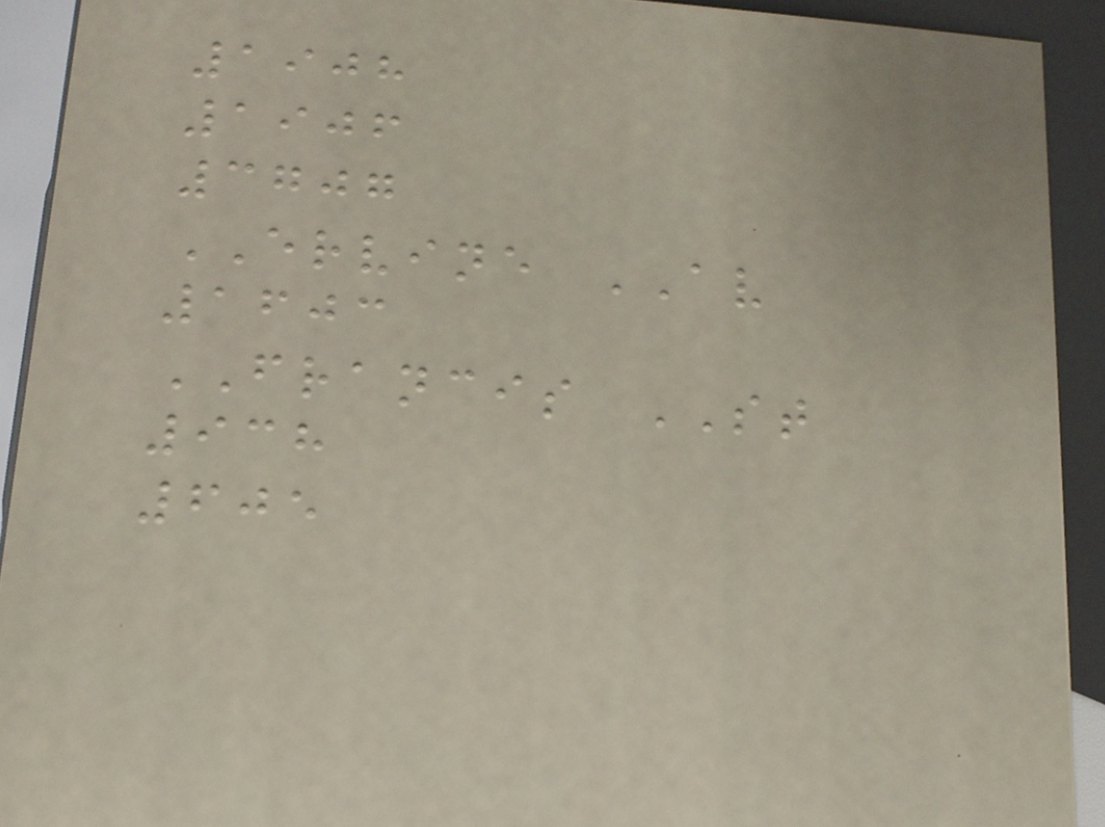1908
1906
3707
ERVINE AV
1603
FRANCIS ST
938
605
